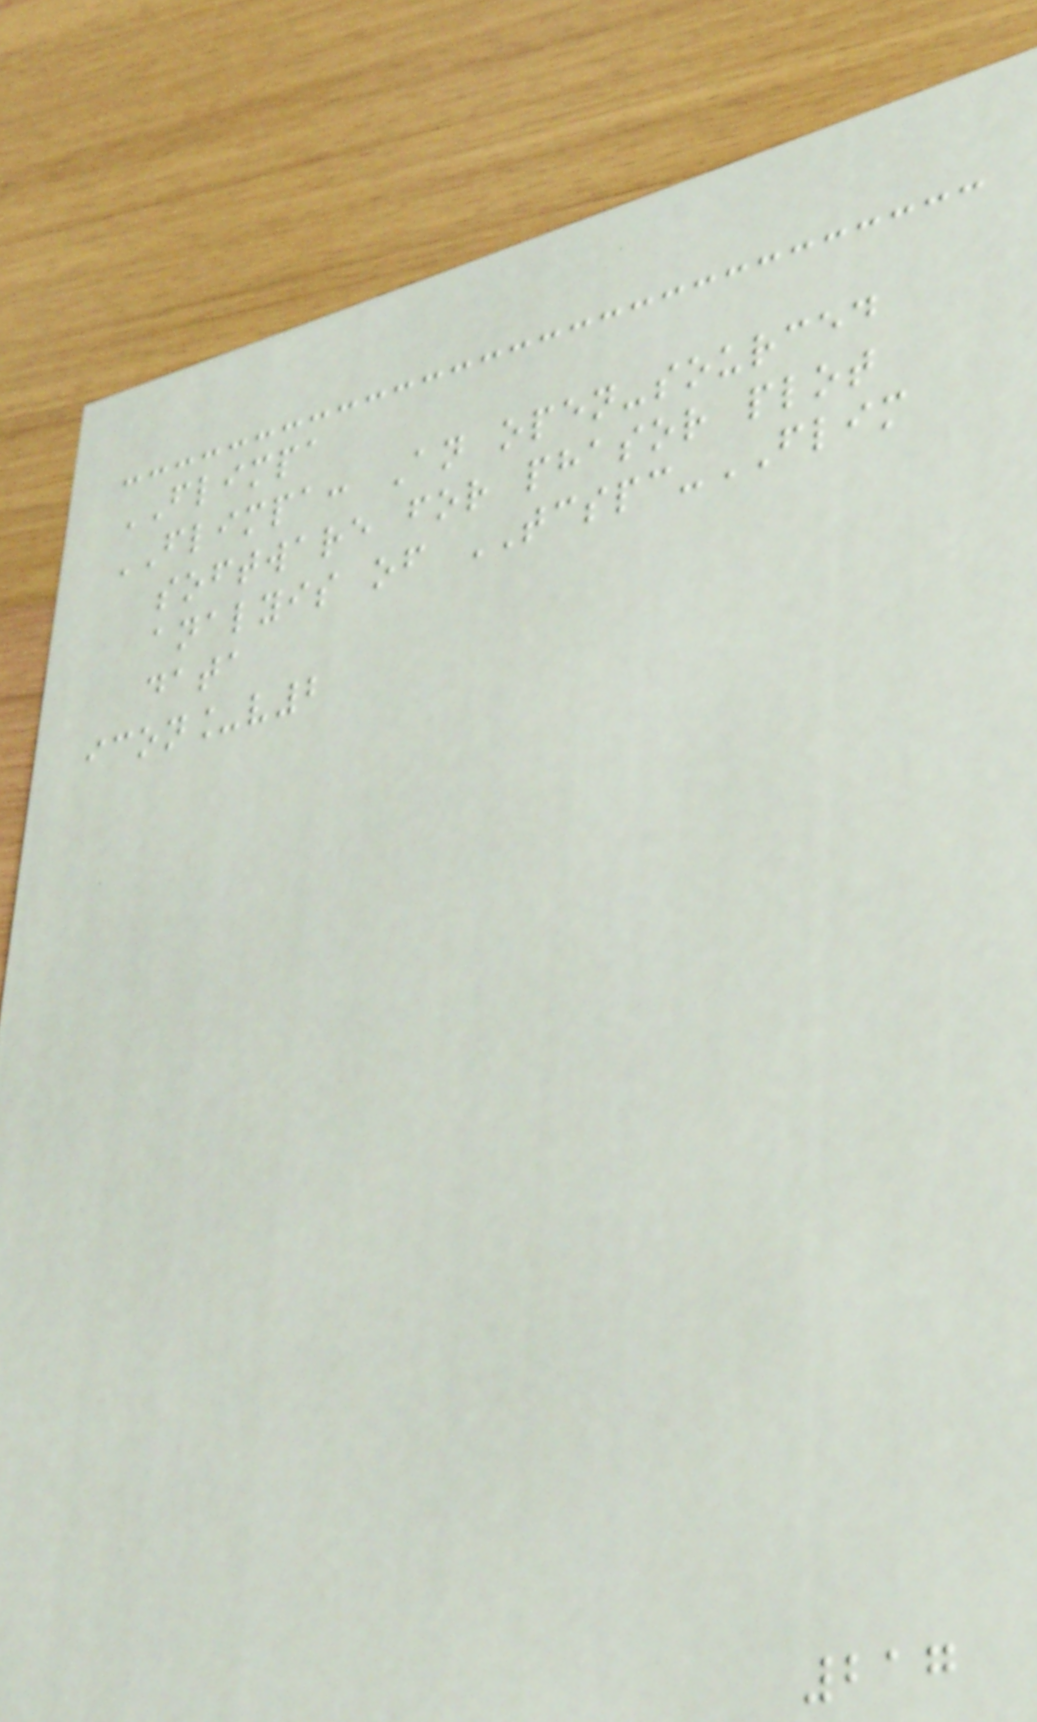FLIMPA
FLIMPA: An open-sourced
software for phasor plot
analyis of TCSPC-FLIM
data
icon_v2
217
